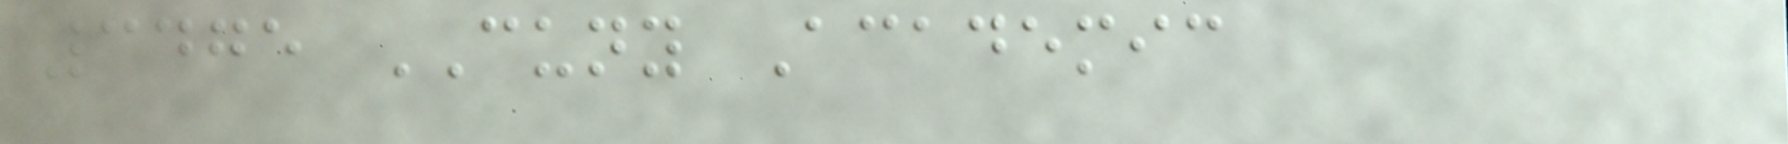3475 CUNY Academic
